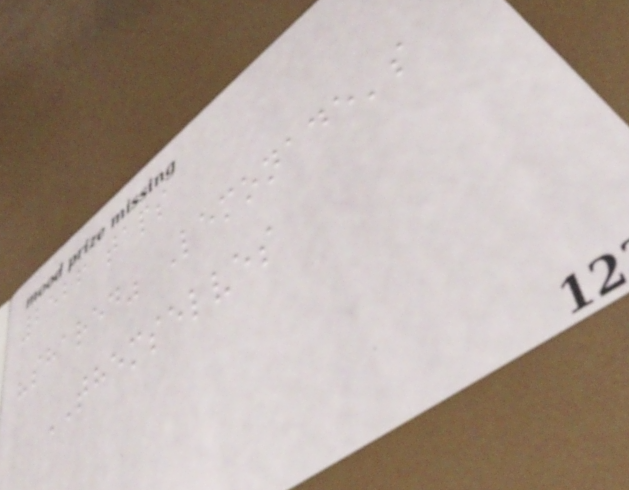2526 taps
"shared" Lemonade's
THEMSELVES
